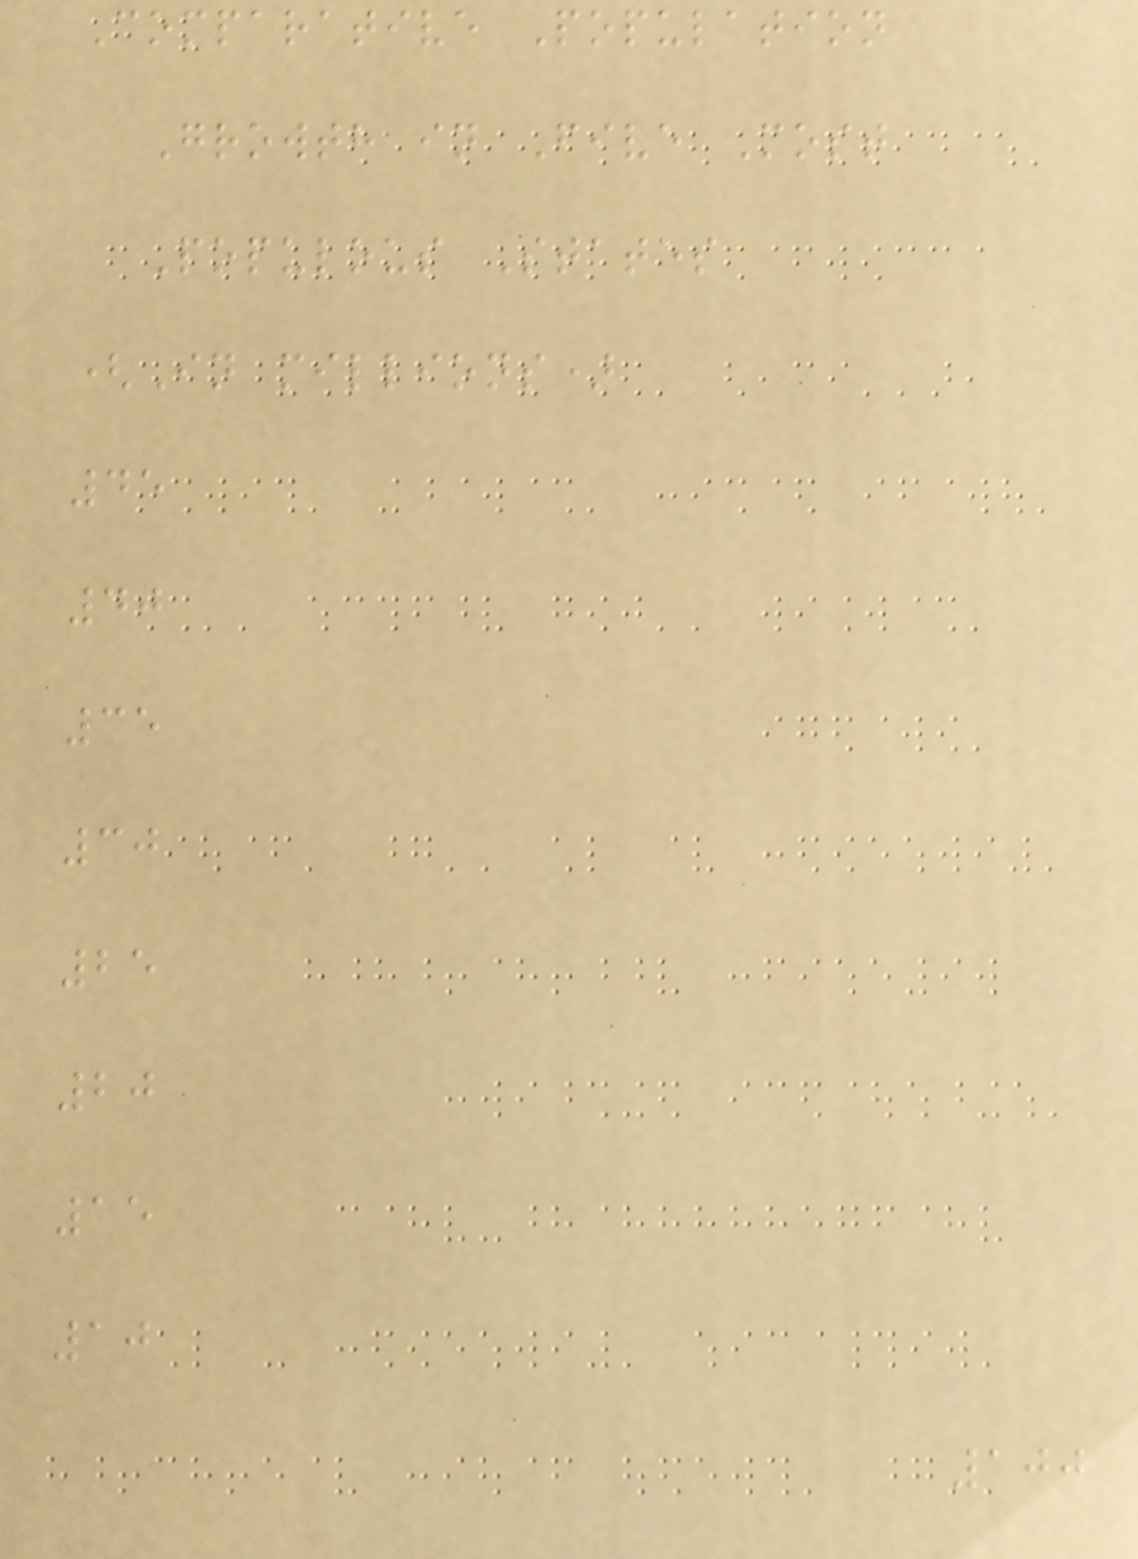Comparative Population
Growth in Five Most
Populous States
(In millions)
45
40
35
30
25
20
15
10
100
